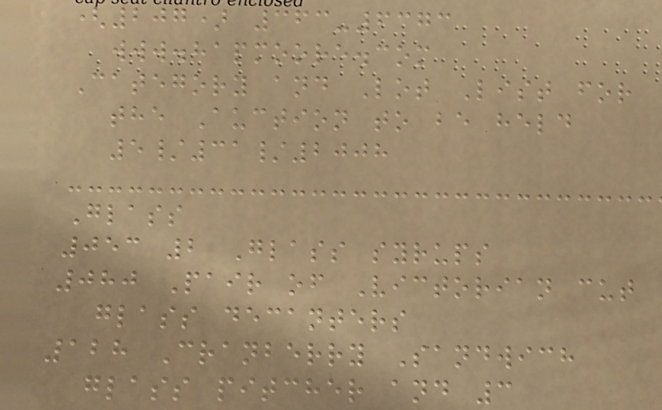(207) 363-6373
www.hapmoore.com
Category and Lot List for
the Auction to be held
5/31/2008
Glass
053 2 Glass syrups
080 Pair of Victorian cut
glass decanters
128 Cranberry Sandwich
glass pitcher and 3
